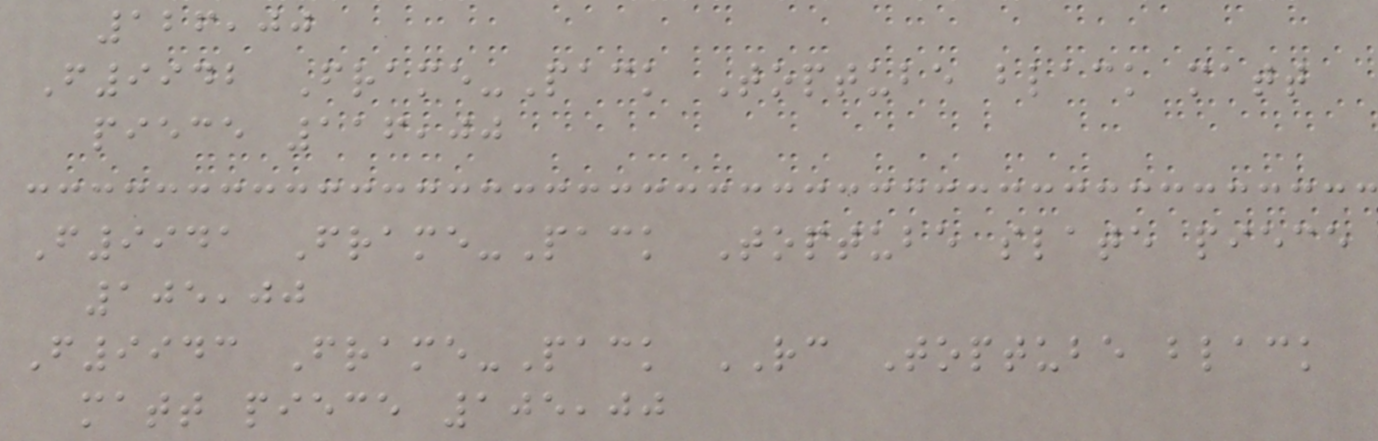126,00
F9942 Frame-Pack Toptube black matt
piece 116,00
F9941 Frame-Pack Toptube slate piece
105,00
F9943 Frame-Pack RC Toptube black
matt piece 105,00
